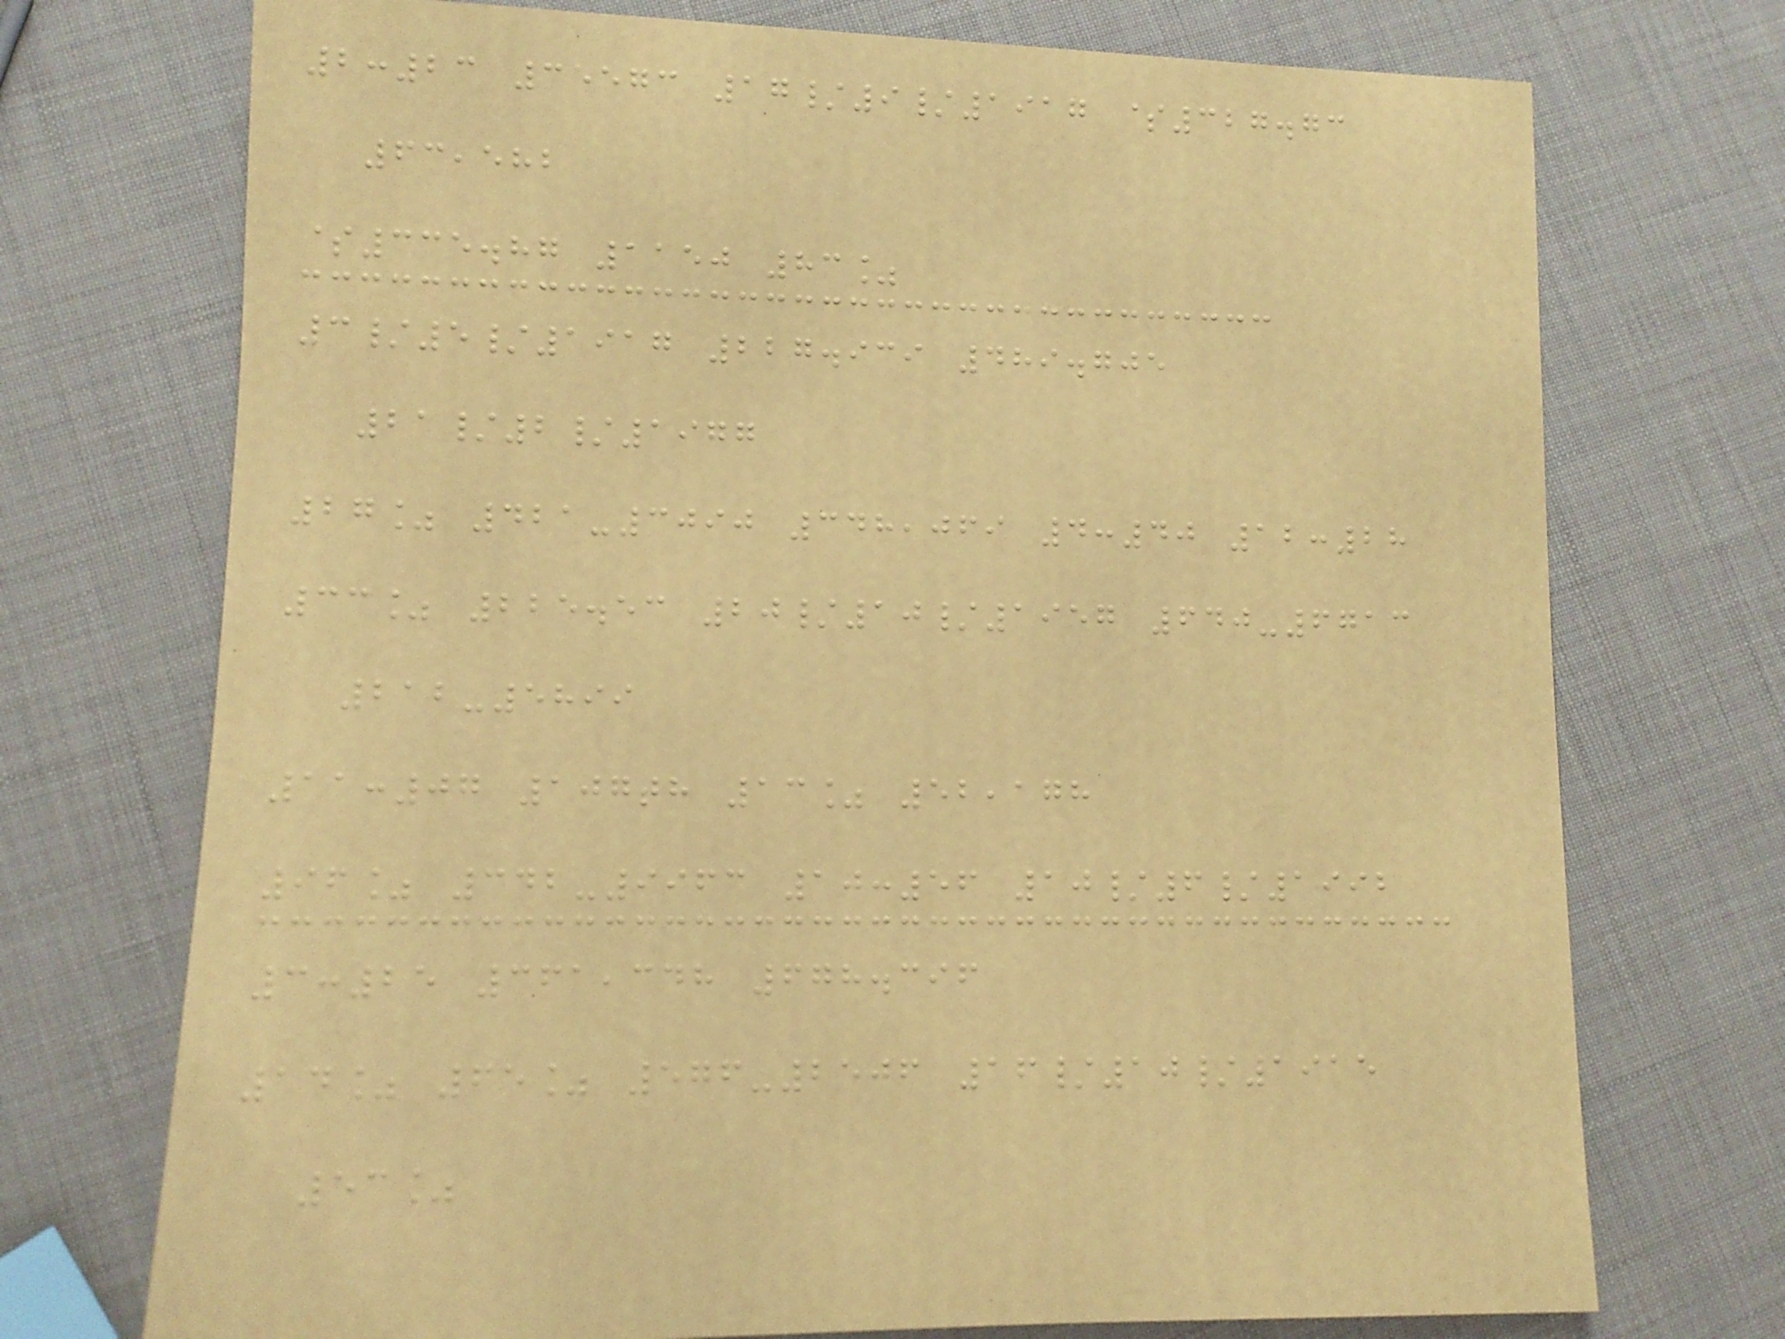2:23 35573 17/9/1917 $327.73
63,582
$335.87 1150 83%
3/5/1917 227.939 489.705
21/2/1977
27% 421-3090 348,069 4:40 12:28
33% 225.53 20/10/1957 640-6713
212-5899
11:07 107th 13% 52,178
96% 342-9963 10:56 10/6/1992
3:25 361,348 678.396
14% 65% 576-2506 16/10/1915
53%
